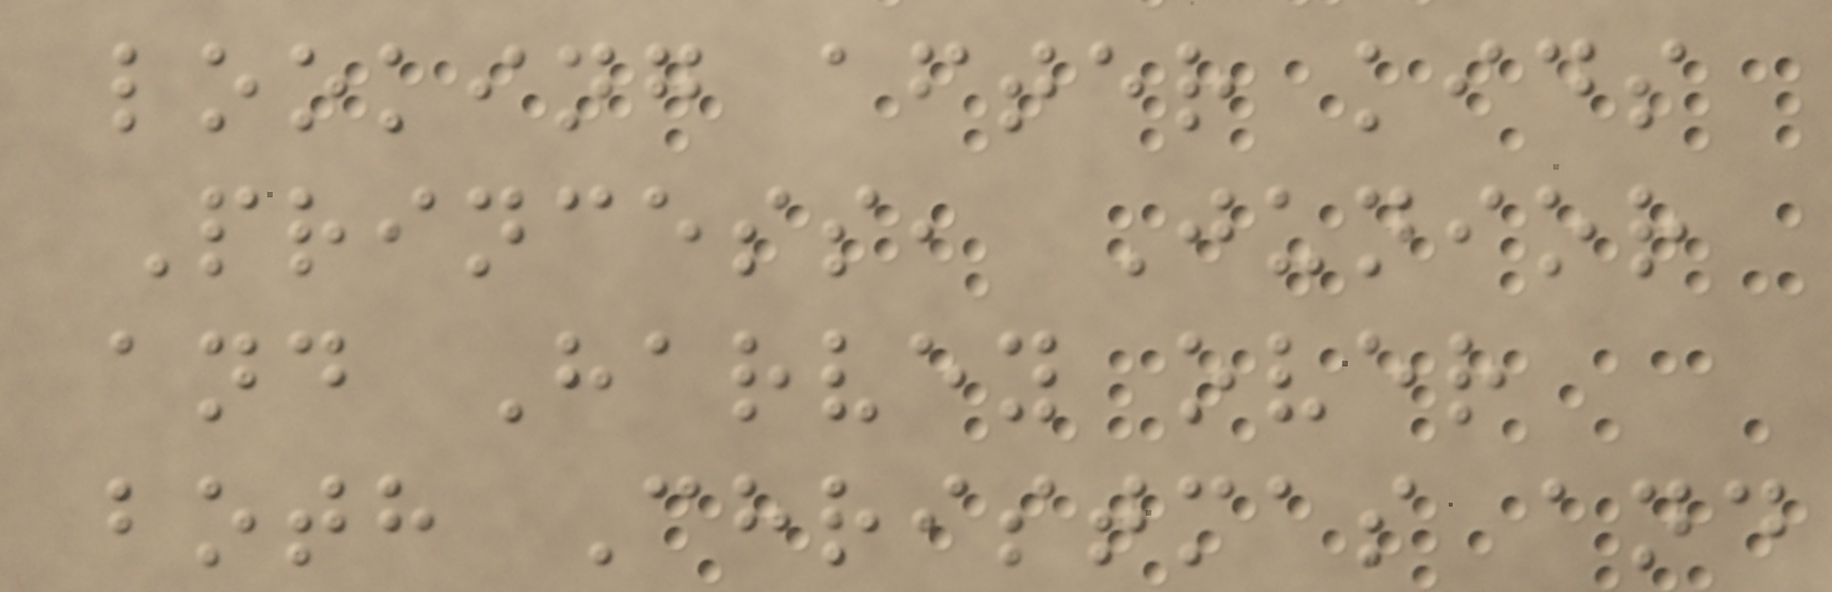looking after kids
Princess, Junior
and Harvey over
both Christmas and
